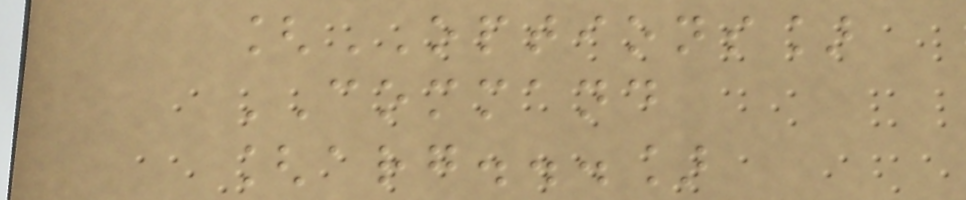[OPTIONS]
COMMAND
[arg...]
